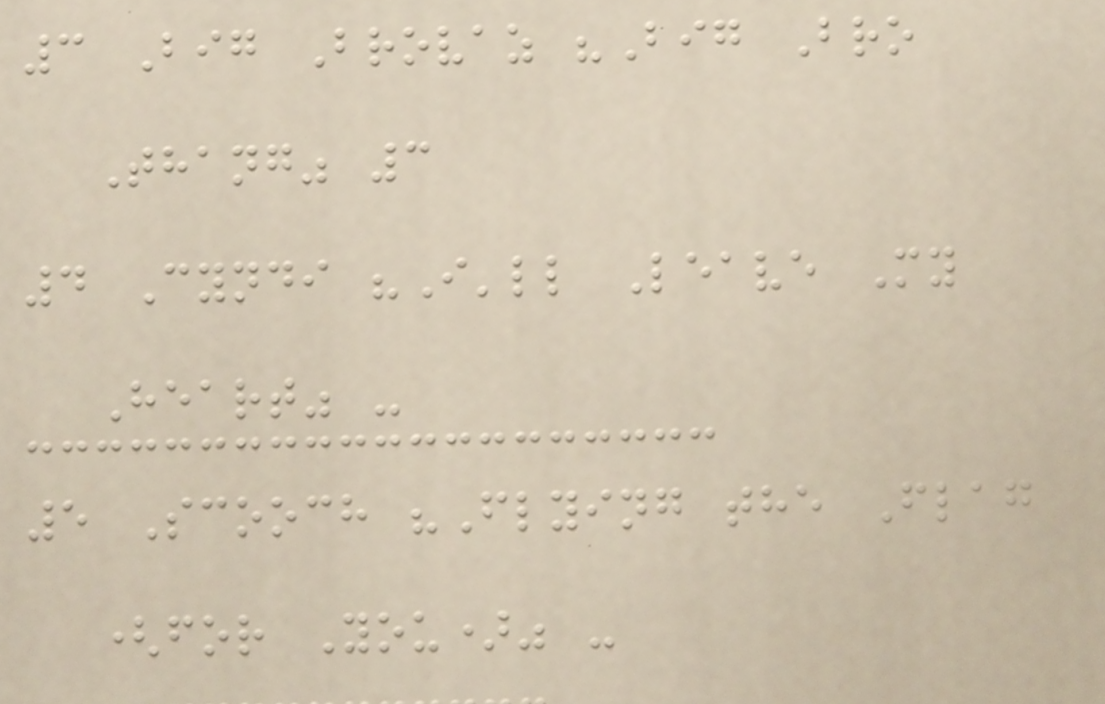3 Big Brovaz "Big Bro
Thang" 3
4 Cyndi "I'll Leave My
Heart" -
5 Scooch "Flying the Flag
(for You)" -
